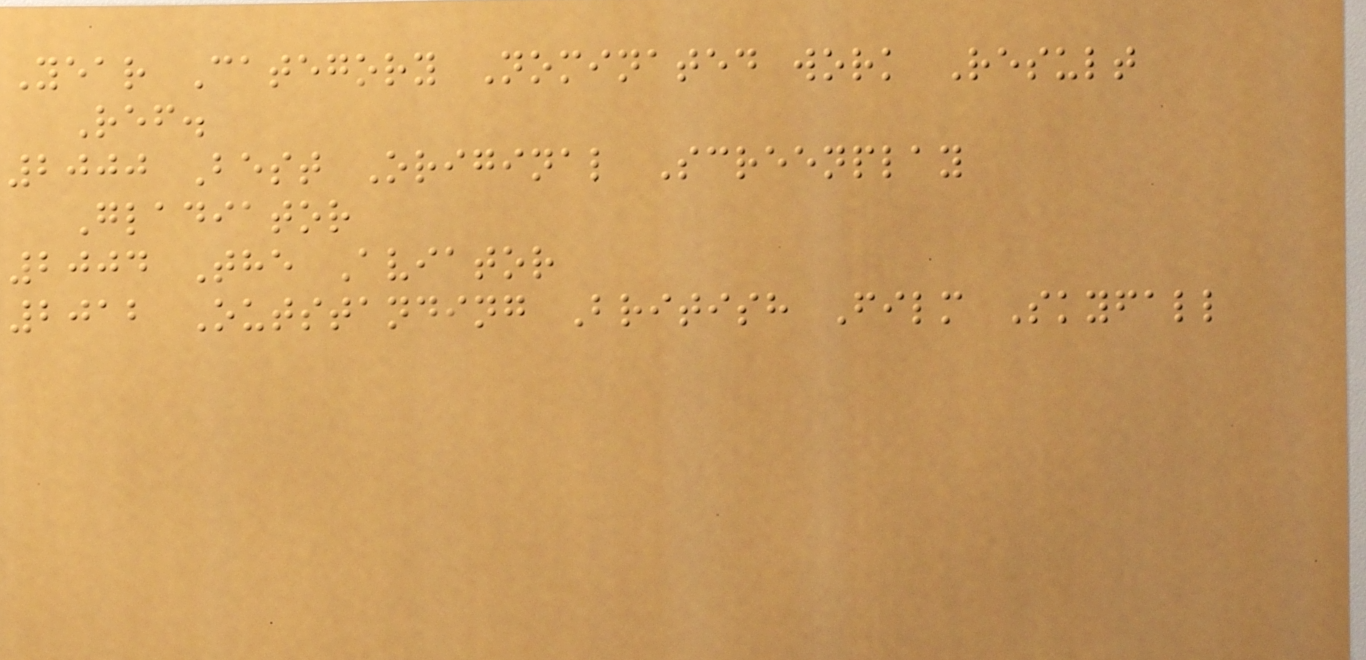Year Category Nominated work Result
Ref.
2000 Best Original Screenplay
Gladiator
2004 The Aviator
2012 Outstanding British Film Skyfall
